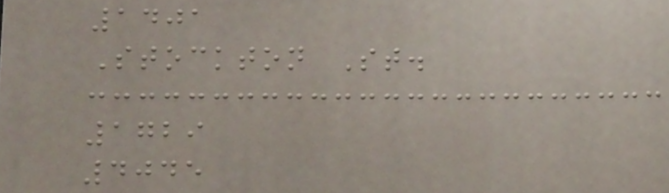1401
Stockton St.
1729
4045
